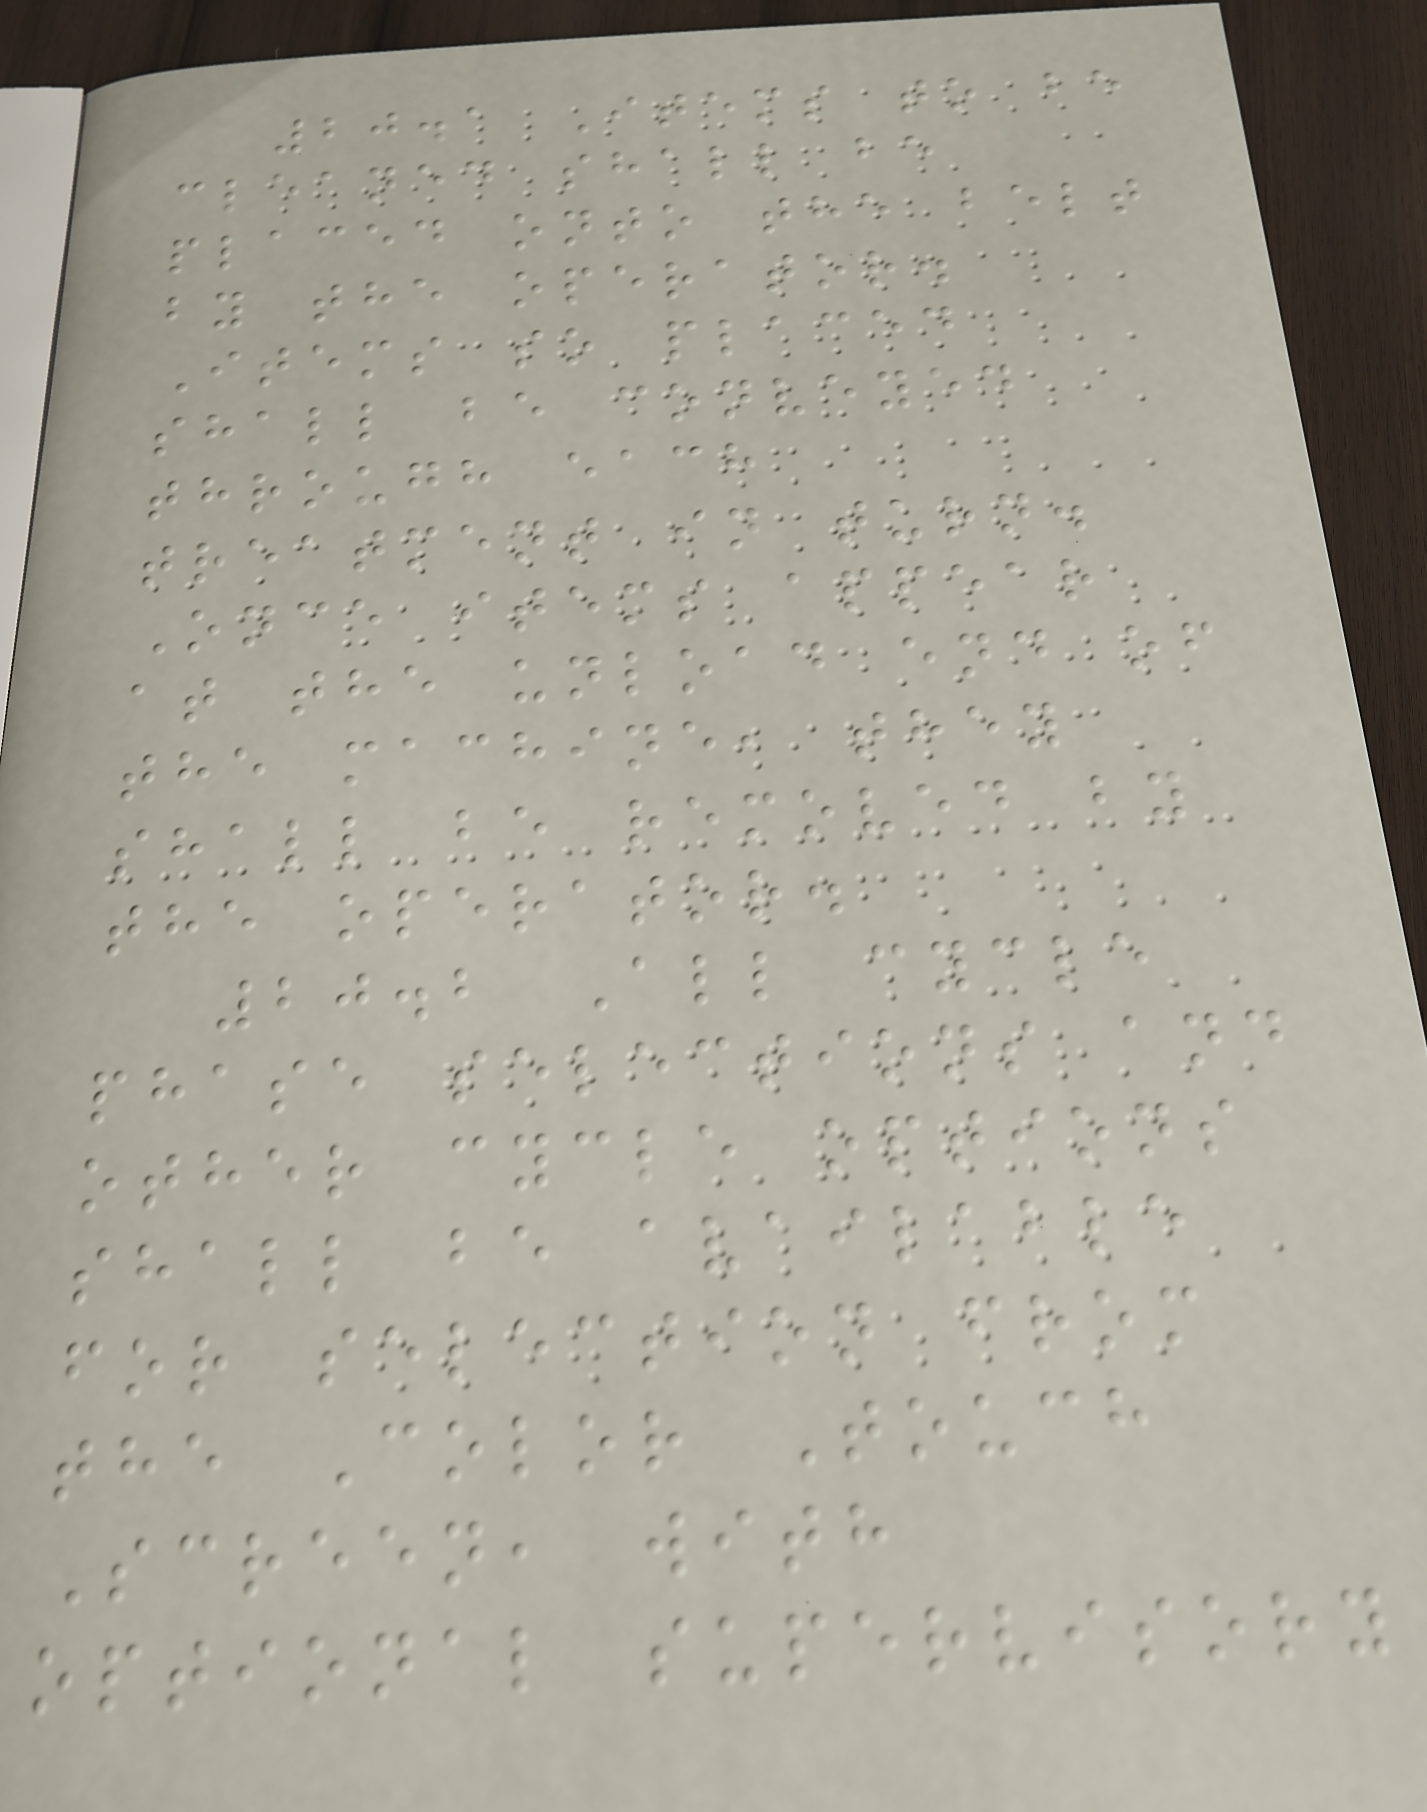20.1 Items to be
cleaned shall be
placed onto the belt
by the operator.
Items so placed
shall be conveyed
through each
treatment in turn.
Once items appear
at the unload end of
the machine, they
shall be removed by
the operator.
20.2 All cycle
phase selections and
other cycle options
shall be available
for selection from
the Color Touch
Screen, with
optional supervisory
